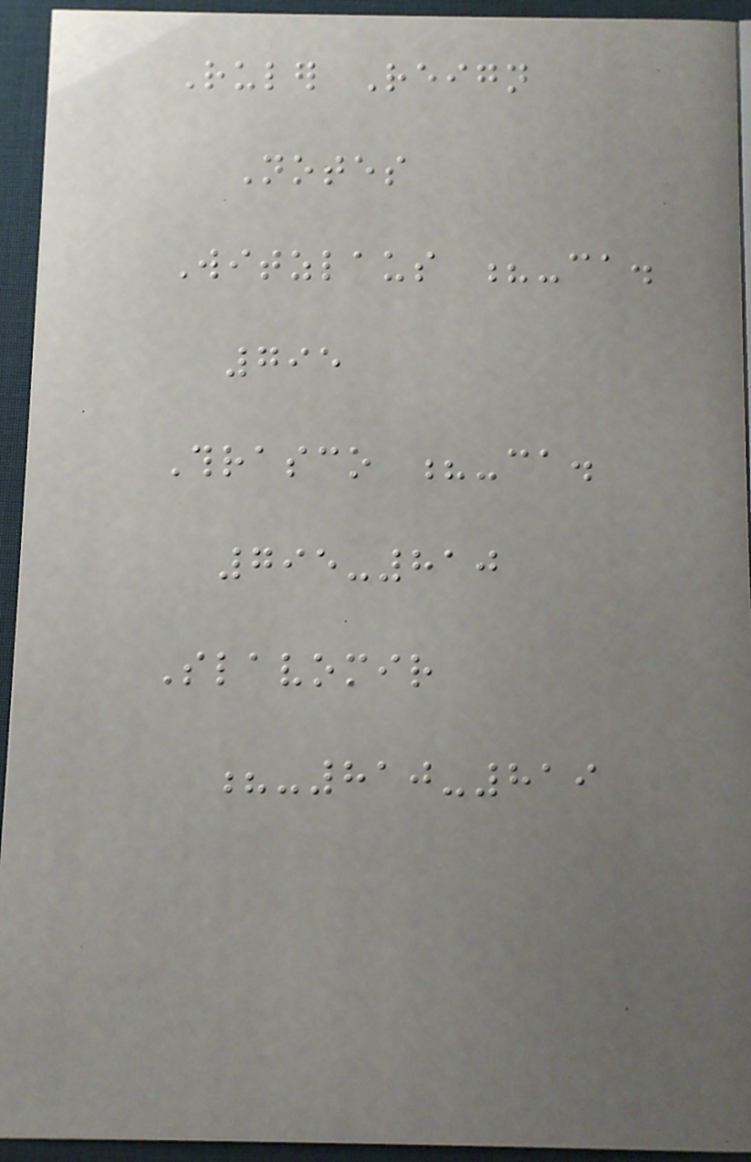Ruler Reign
Notes
Witzlaus ?-ca.
795
Thrasco ?-ca.
795-810
Slavomir
?-810-819
